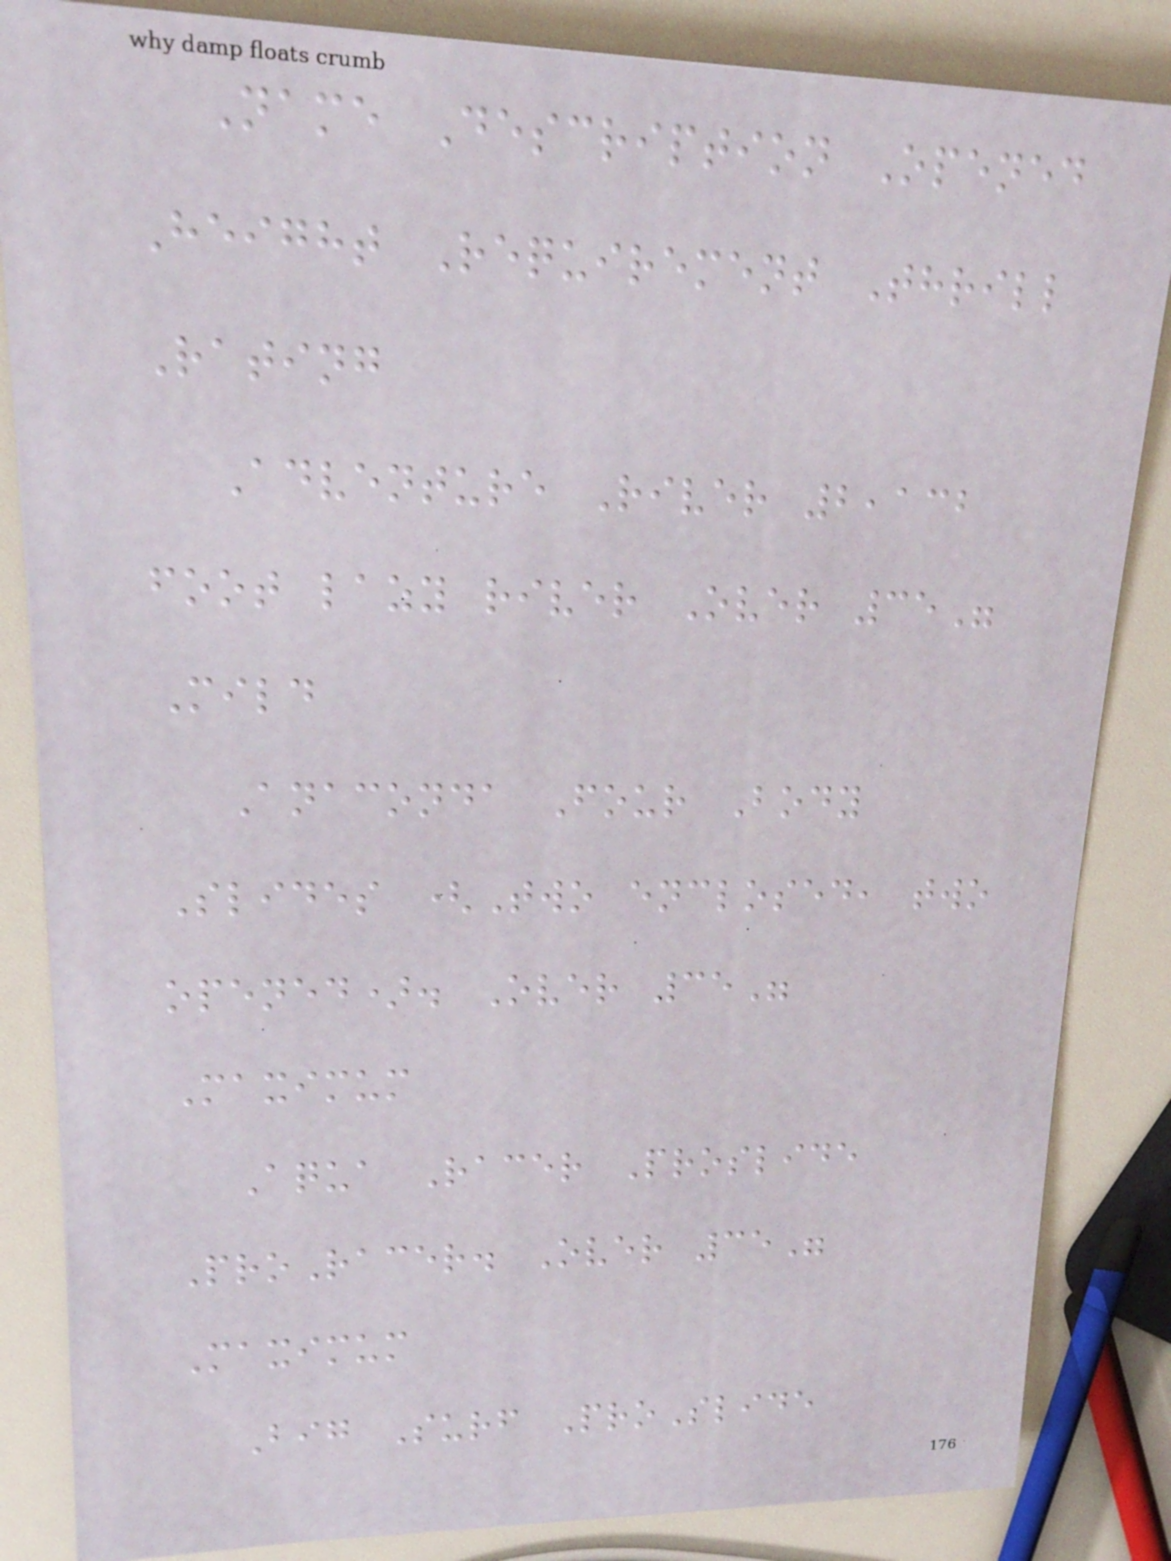Name Description Opened
Height Requirement Thrill
Rating
Adventure River 2,132
foot lazy river Over 35"
Mild
Anaconda Four Body
Slides (Two enclosed, two
opened). Over 35"
Maximum
Aqua Racer Proslide
ProRacer. Over 35"
Maximum
Big Surf ProSlide
